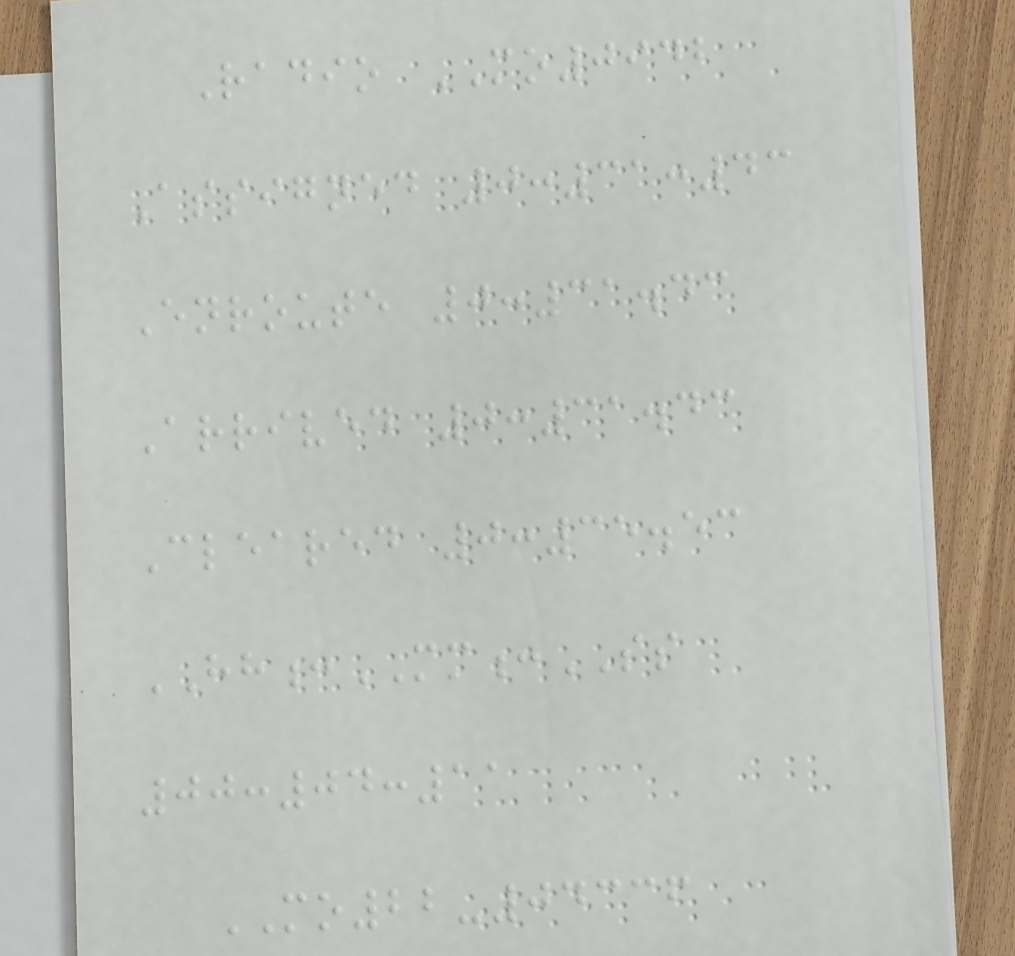Radio MO0942
Assigned 0:31:43
Enroute 0:31.43
Arrived 0:31.43
Cleared 0:35.53
HH:MM:SS
00:04:11
MO22-04336
